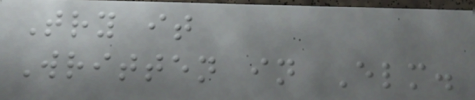Try it
Written in Elm.
